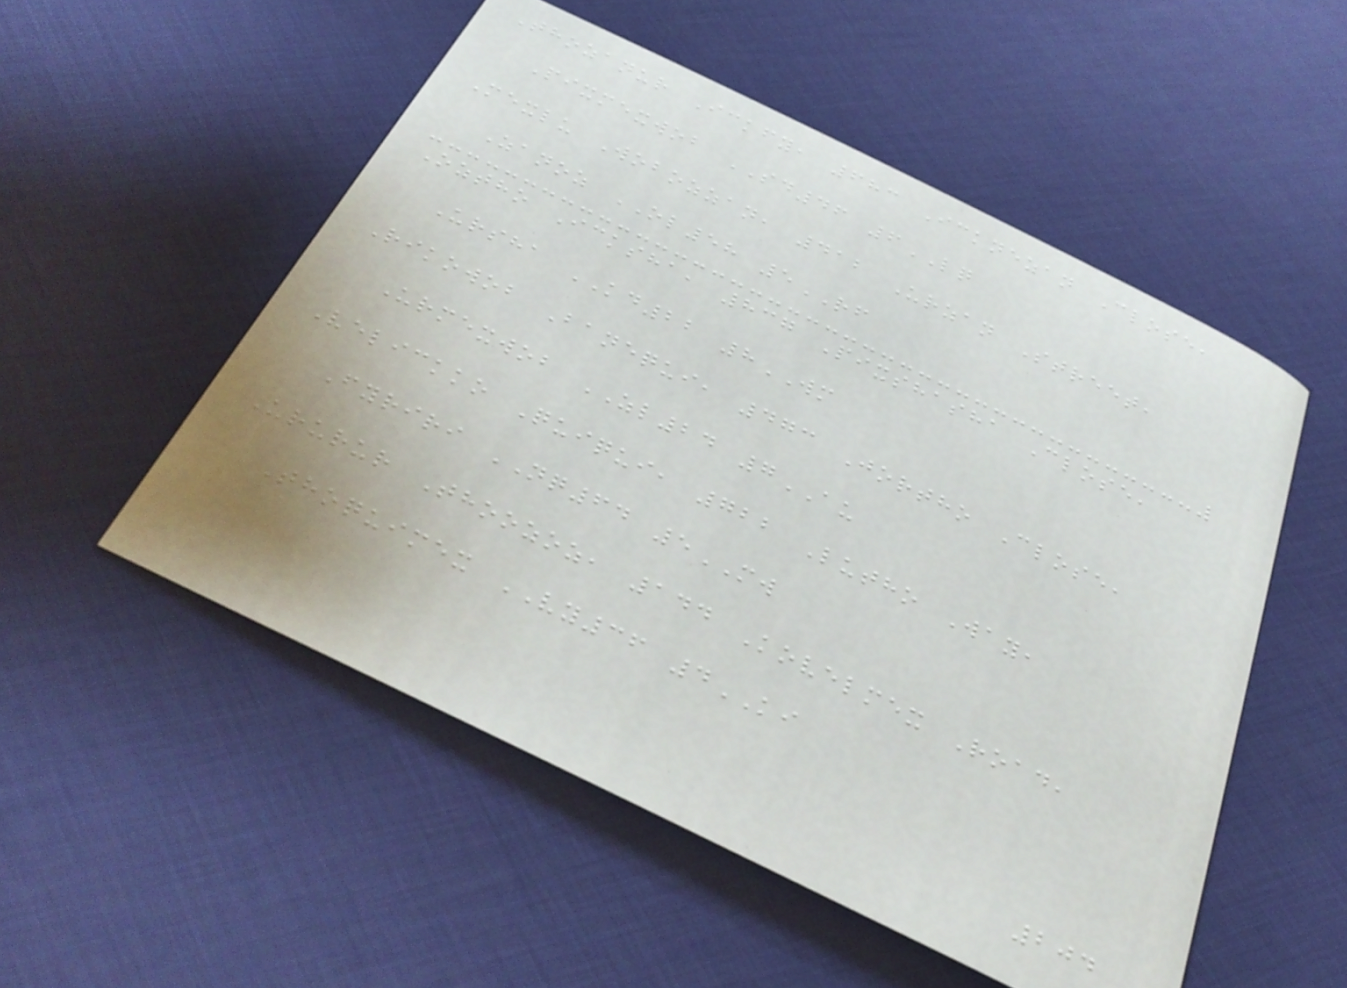Thozanur Ickfy, 683 Icknezan Close,
Pixmexwob SD46 6LQ
Mexlu Wobozzan, 412 Urzan Street,
Zanoz OL58 5RF
Oztho Icksha, 837 Pixshasha Close,
Ursha KD22 8WM
Rikowob Banequi, 473 Jortho Close,
Urmexwob ZL24 7AU
Velickko Quiqui, 722 Lutho Way,
Fyriri NQ64 5MW
Ururur Thoozoz, 144 Kovelmex Road,
Thoquimex VY36 4KI
204
